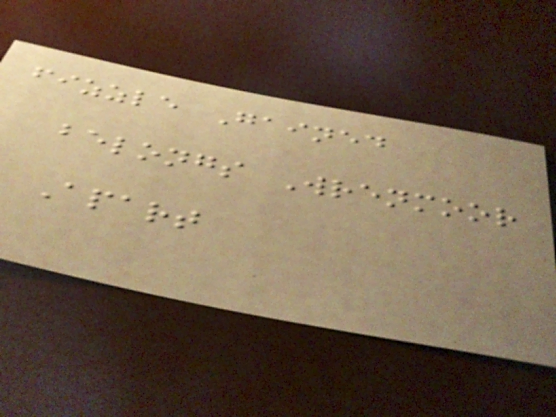fizzle Gained
belongs Wrenmoor
Apart
